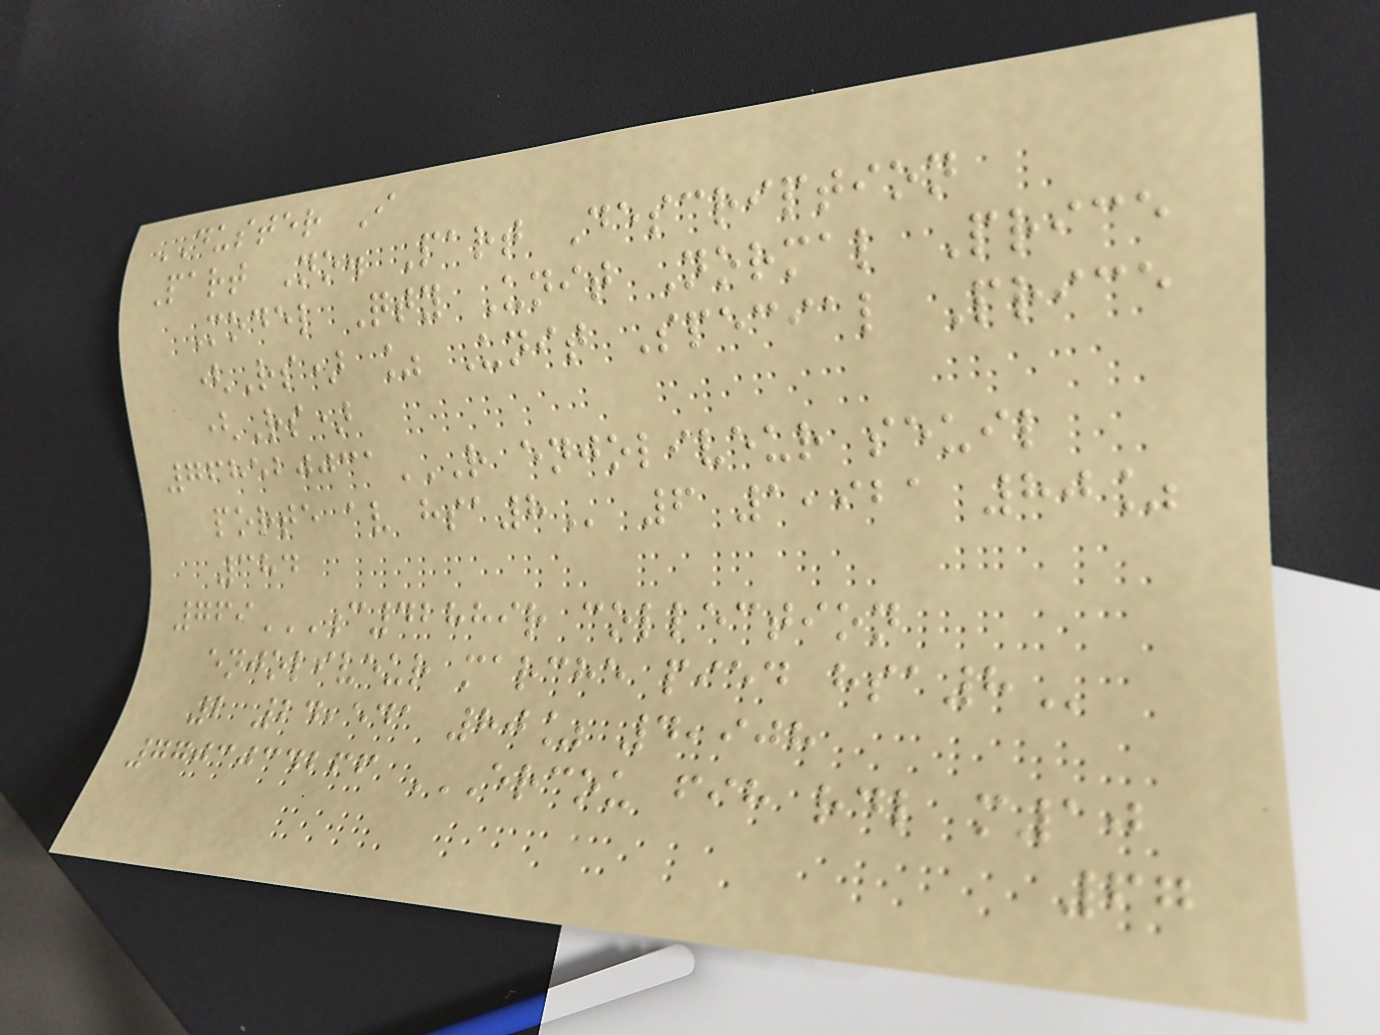DUSTER I
Part No. Part Description
Model Qty Unit Normal Price
(Rs) % Unit Special Price
(Rs)
768520031R ENJOLIVEUR SEUIL
PORTE AV HSA8 6 1,921 80%
384
769C42889R COLLECTION
ENJOLIVEUR MARCHE PIED HSA8
2 24,541 80% 4,908
7703034266 ERCOU FIH RDL M10
67
